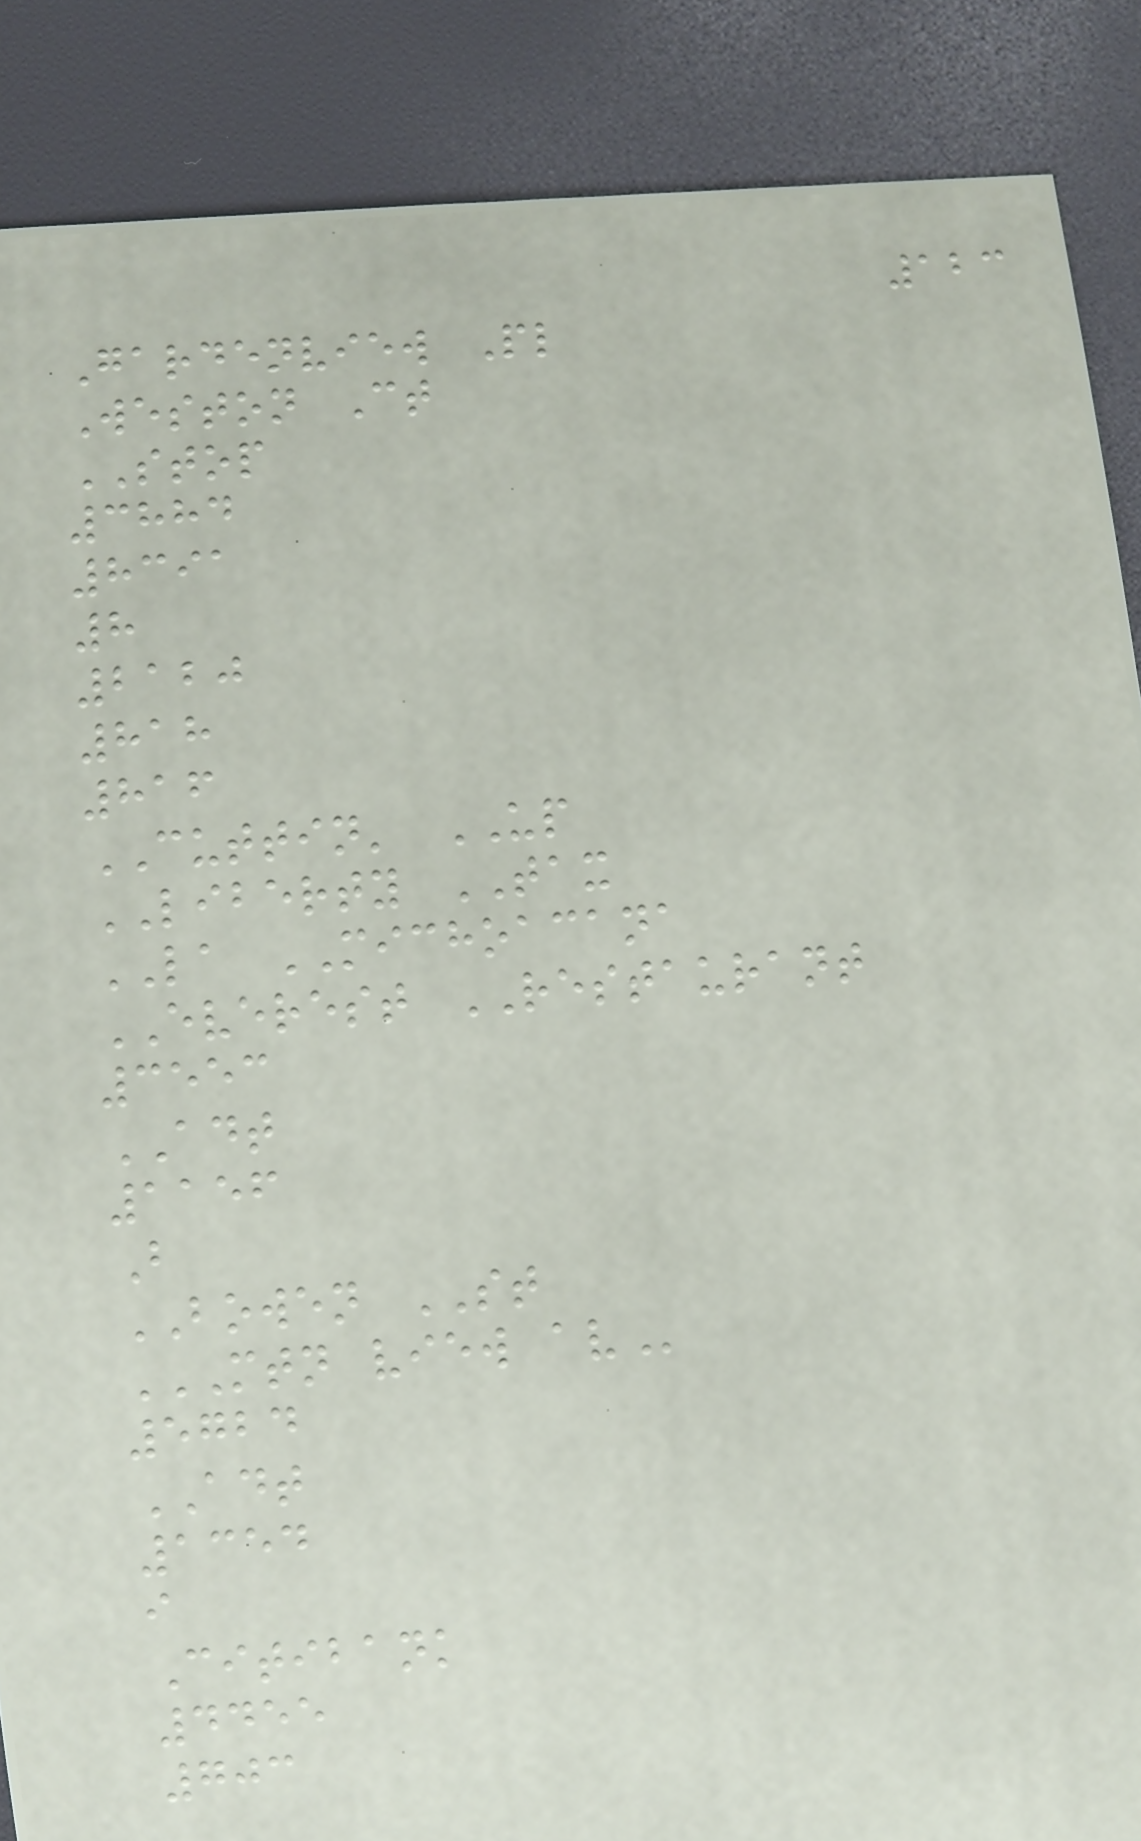123
Gardenview Pl
Weston Ct
STOP
3884
8391
8
2120
818
816
CUTTIN' UP
LIBERTY TAX
LA MICHOACANA
EVEREST RESTAURANT
3553
ADT
1156
B
BOWEN ST
MTN VIEW AV
5724
ADT
1354
i
Citibank
4455
703
